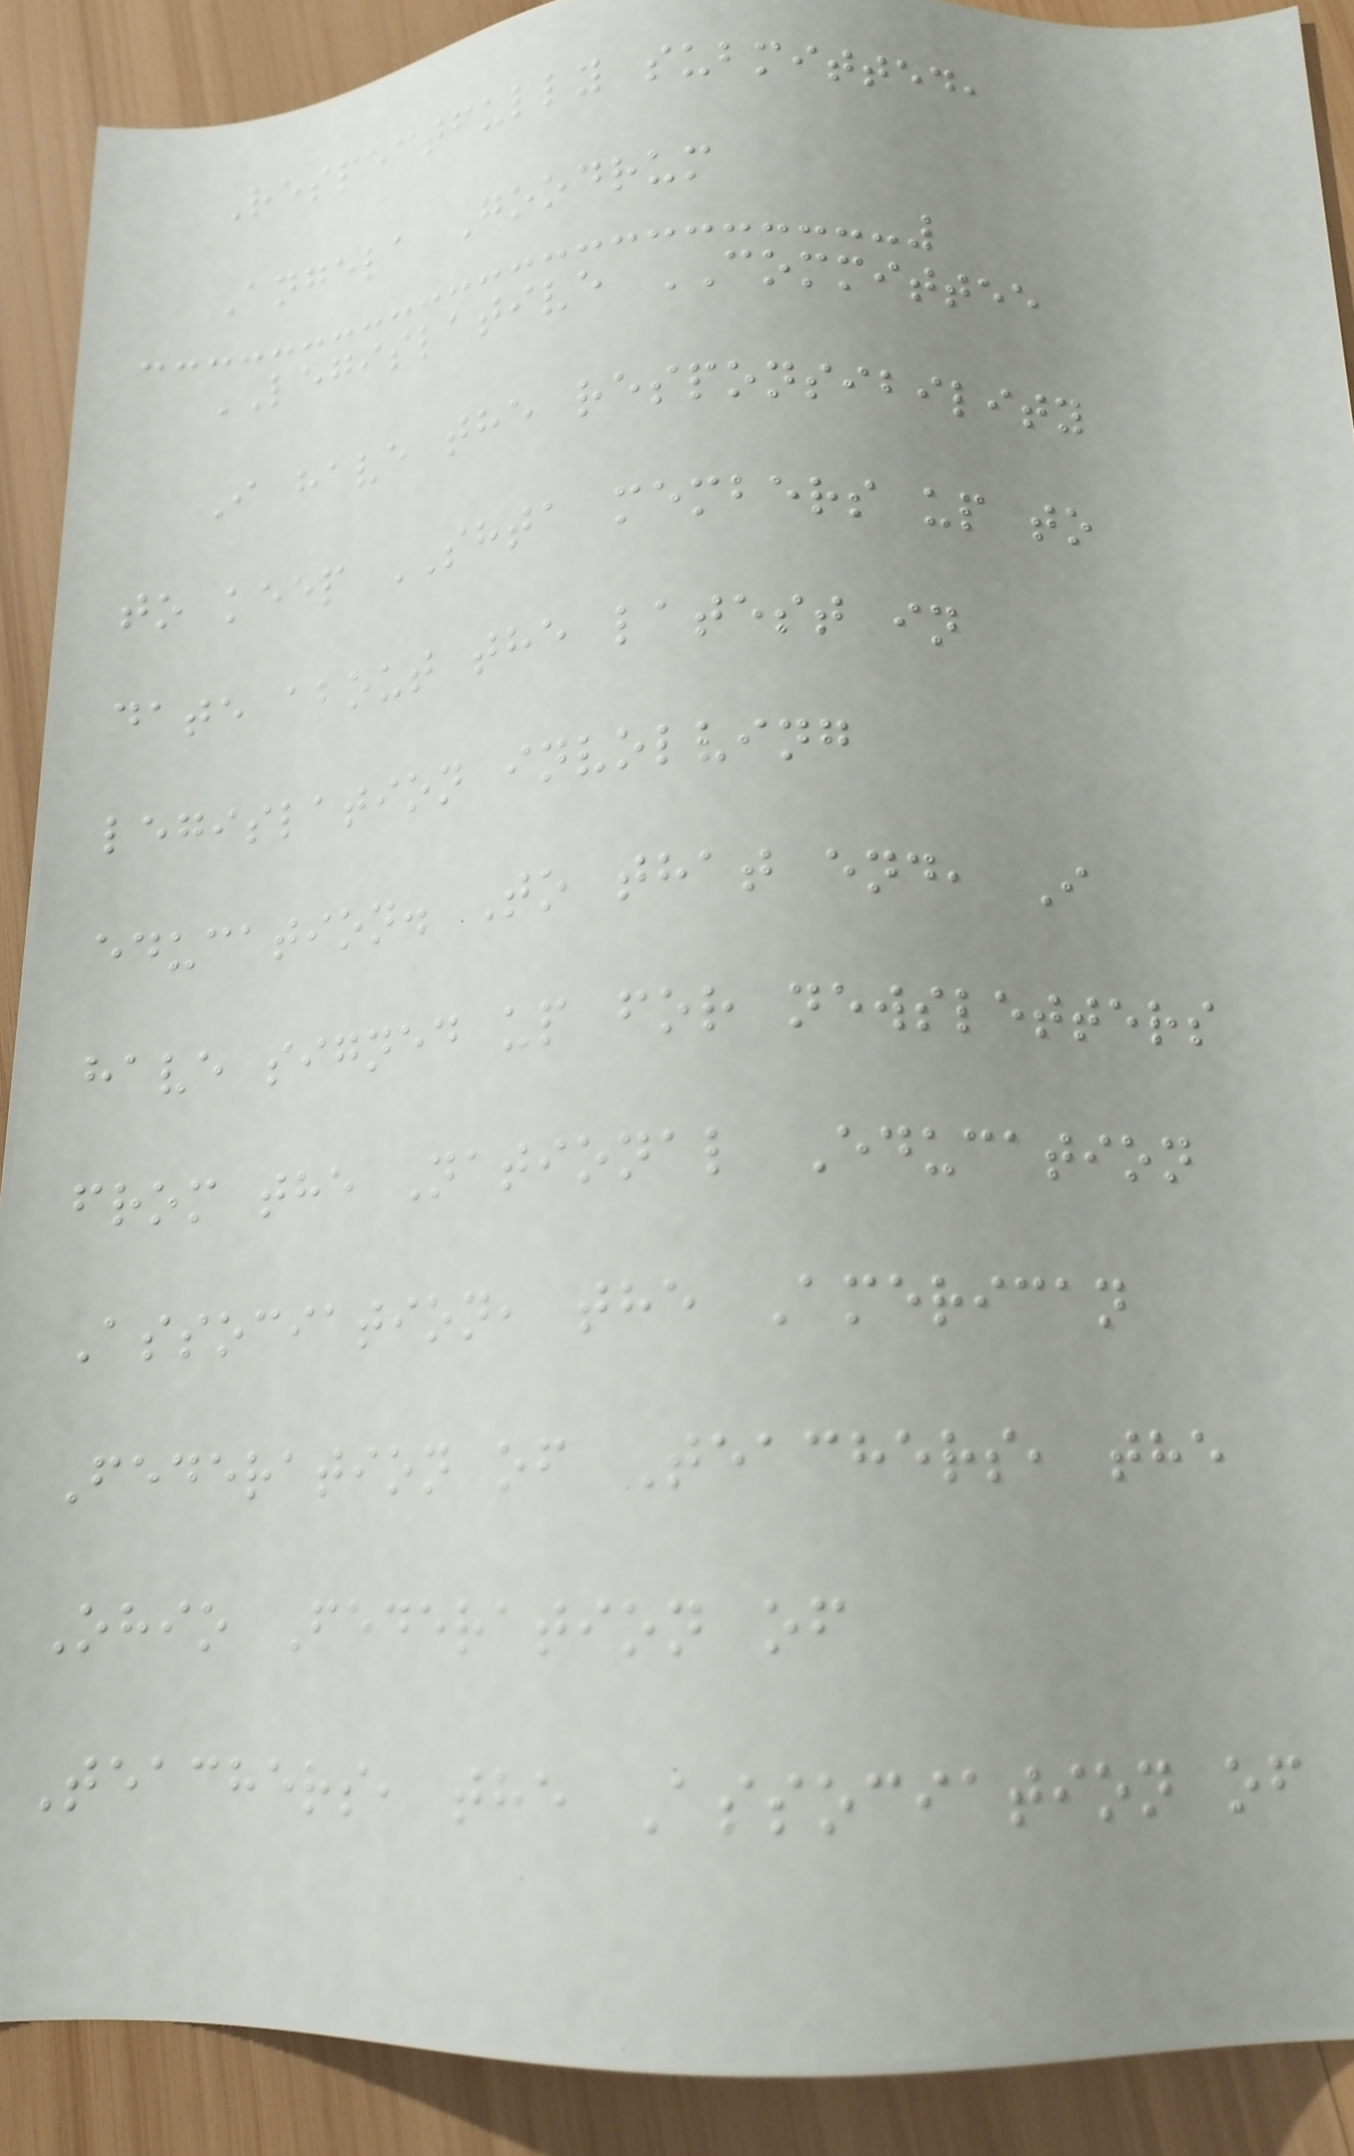Respectfully submitted,
Angela Goodrum
LEGISLATIVE COMMITTEE
I have the responsibility
to keep SHTA members up to
date about the latest in
legislation involving
education. To that end, I
have signed up for newsletters
from the National Education
Association, the American
Federation of Teachers, the
Ohio Federation of
Teachers, the Association of
